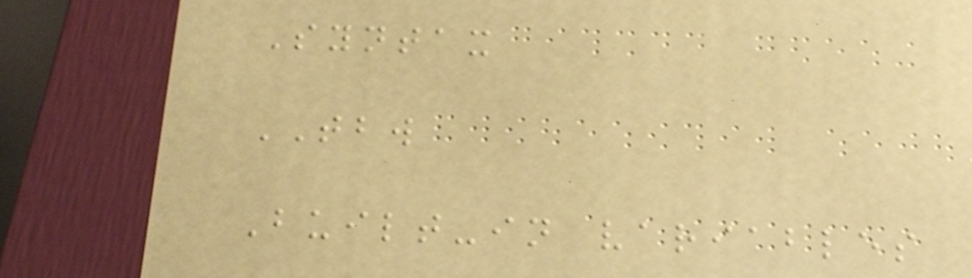Syntax
TBW
Built-in variables
